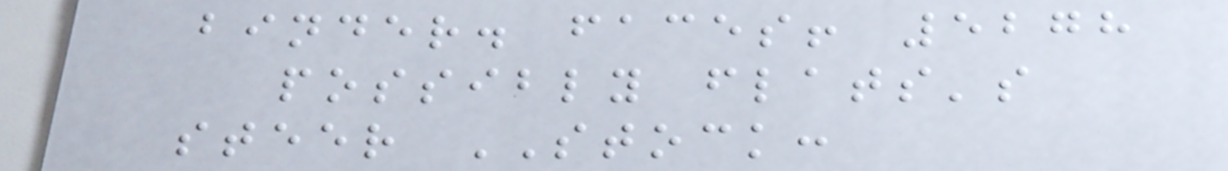binder. faces! 5278
possibly flats's
steer STOCK:
